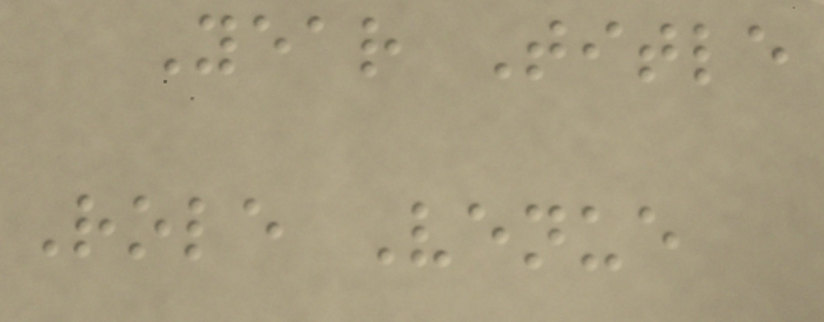Year Title
Role Venue
